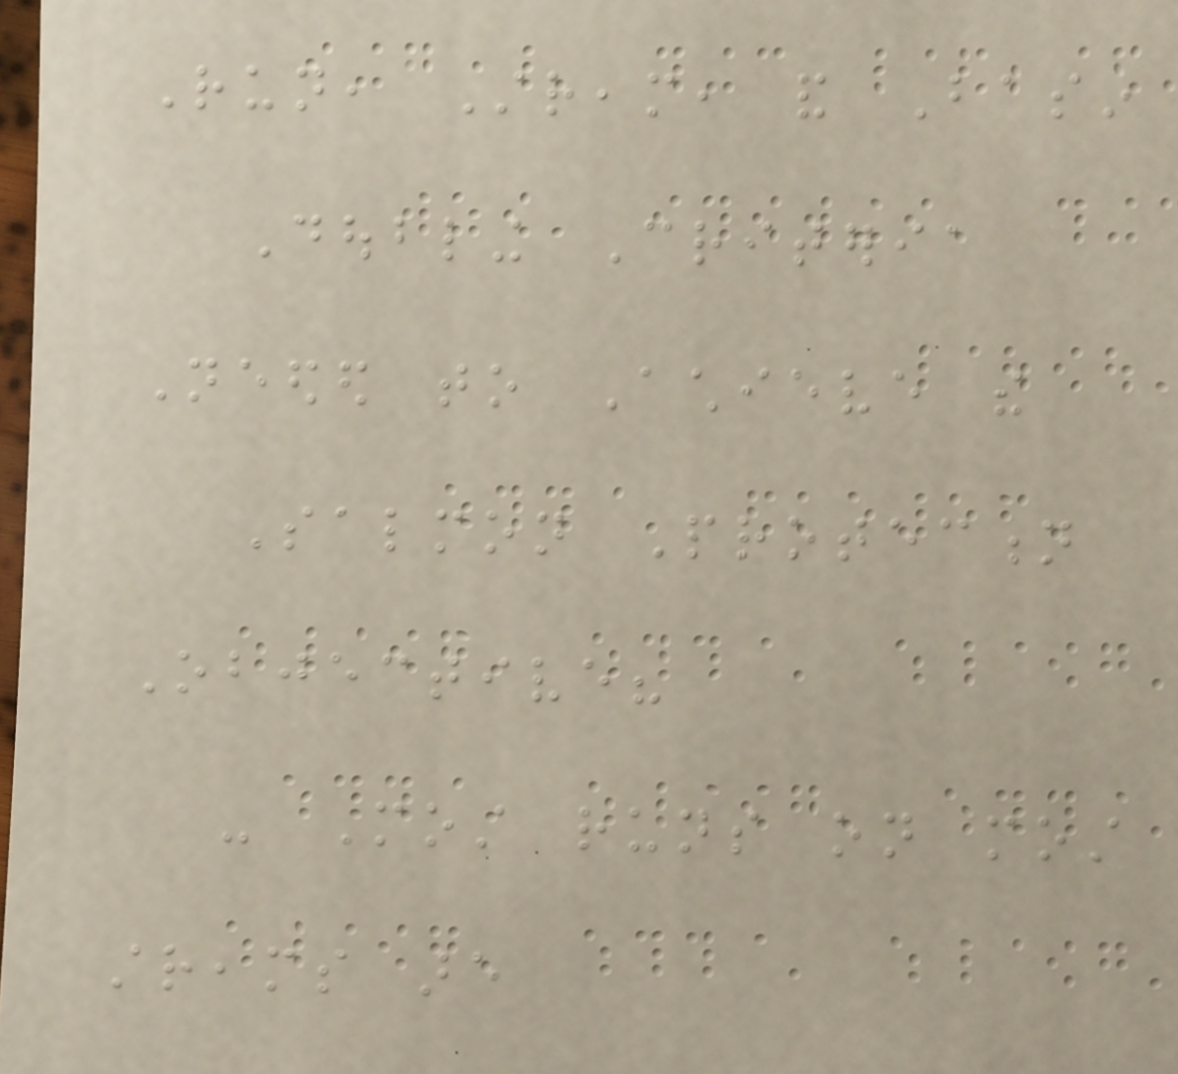Run, Stream, and Basin
Doubling Criteria
Needed to Achieve the
Salmon Protection
Objective?
- Most runs on most
streams are
